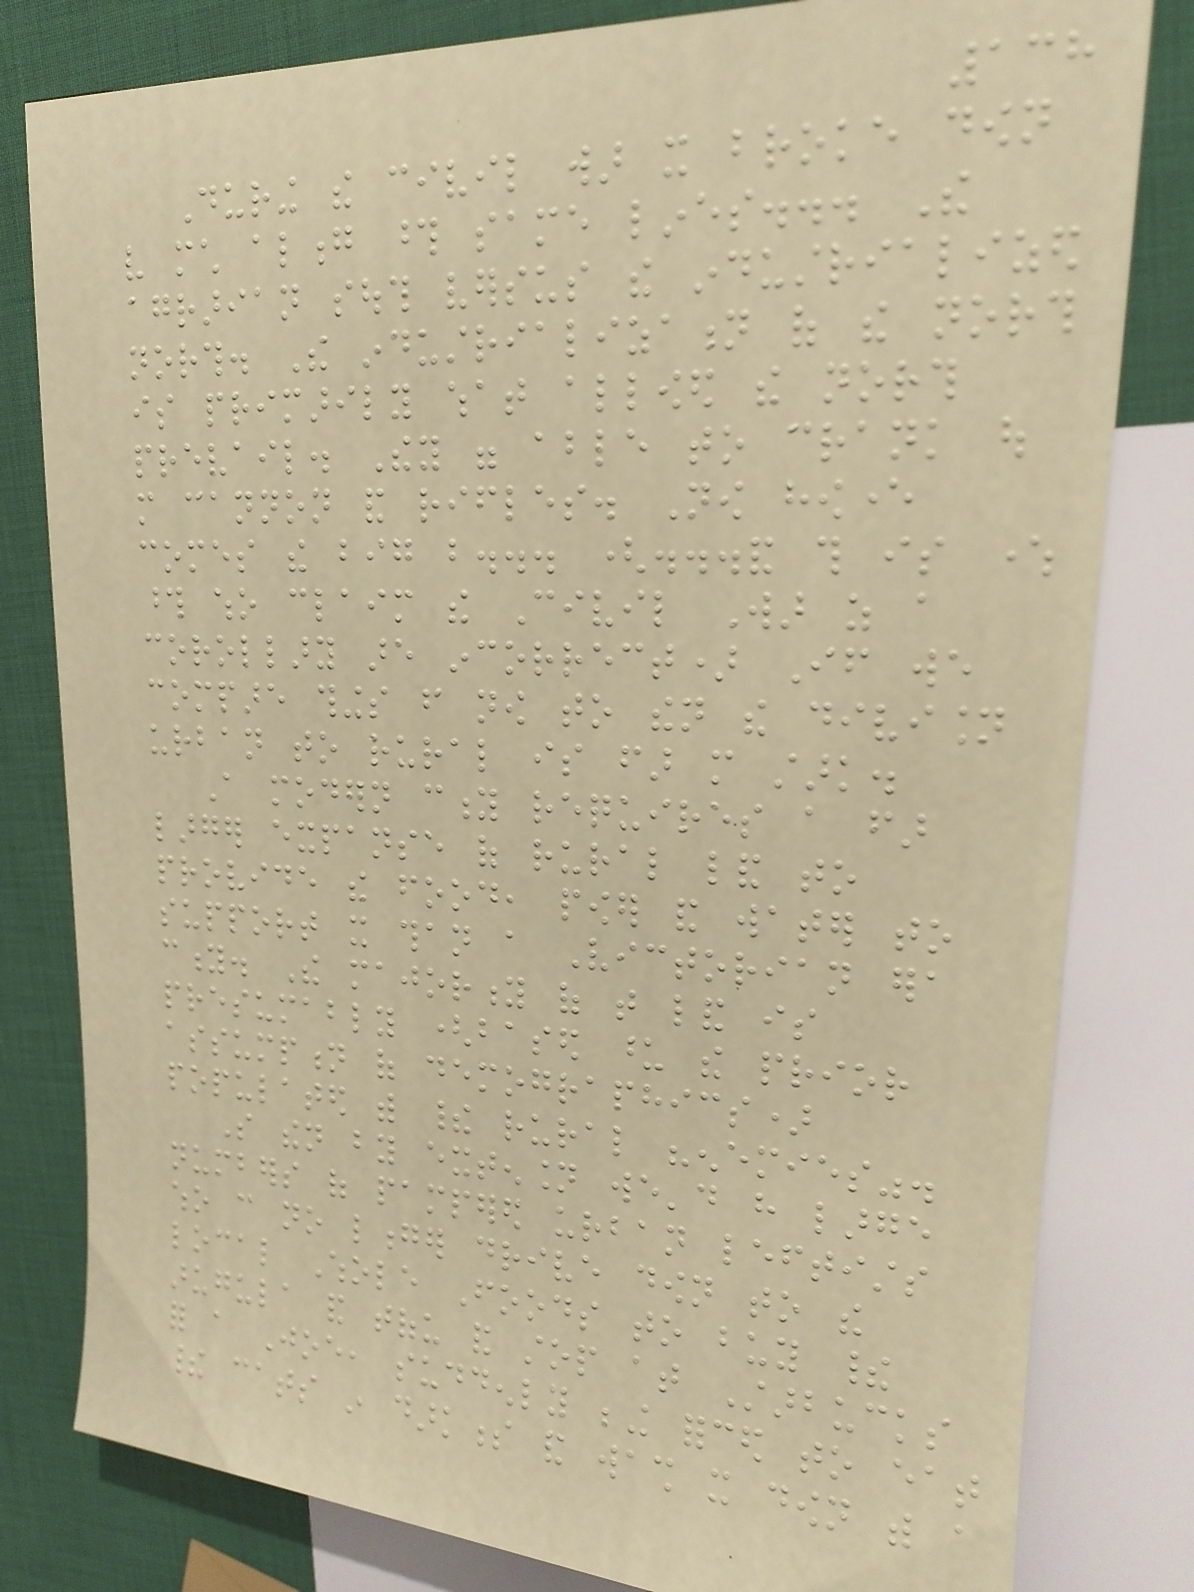138
During the civil war it broke down
very much along those same lines... The
agrarian south versus the industrialized
north. The industrialization of the north
is primarily what allowed the north
prevail. They were able to crank out
more cannon and rifles. Now however
comes the big but... (...and this is where
those who claim the Civil War as a
corollary are incorrect) If we
compare things from now to then the division
urban to rural is far more stark.
A modern city requires a far
larger expanse of rural land to
provide the food, power and water to
support it than a Victorian era
city. The majority of that land is
presumably (based upon the prior
assumption of demographics)
populated with their rural "enemies".
So then by extension we'd have large
numbers of pampered urban leftists
who can no longer drive down to the
local Whole Foods to buy their
arugula and tofu and stop at Starbucks
for a Joe, suddenly being forced to eat
their cats in darkness and wash it down with a
